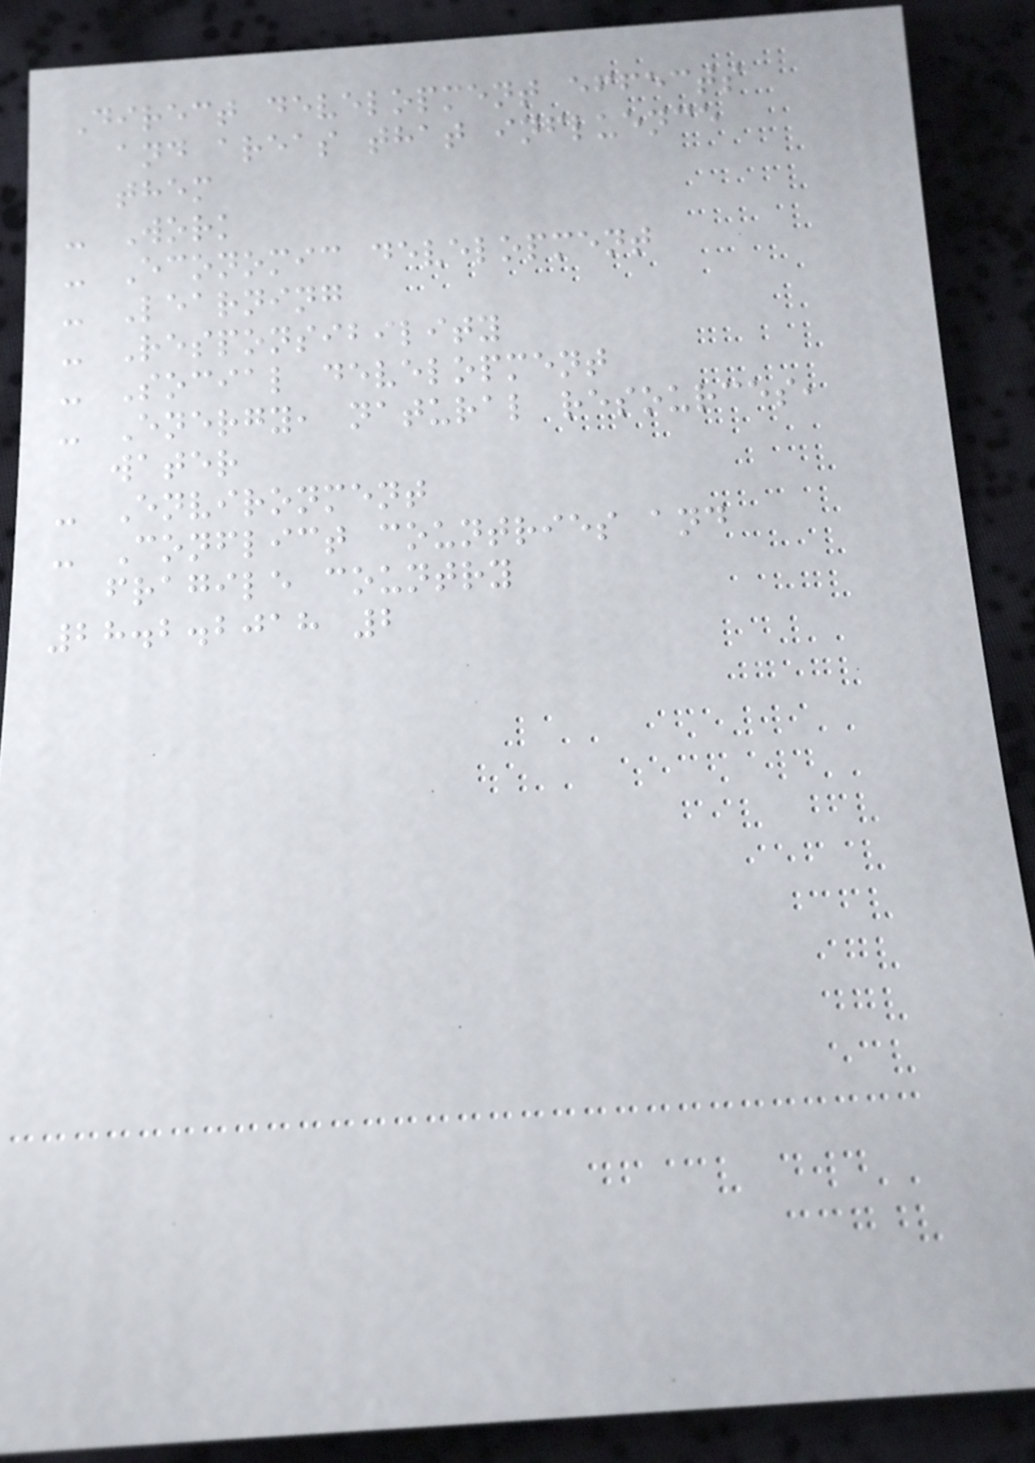Direct development effects
and areas that influence
them
- Work
- Economic development
- Learning
- Responsibility
- Social development
- Energy, natural resources,
water
- Environment
- Conflict countries and
fragile country
28.2.2018 2
